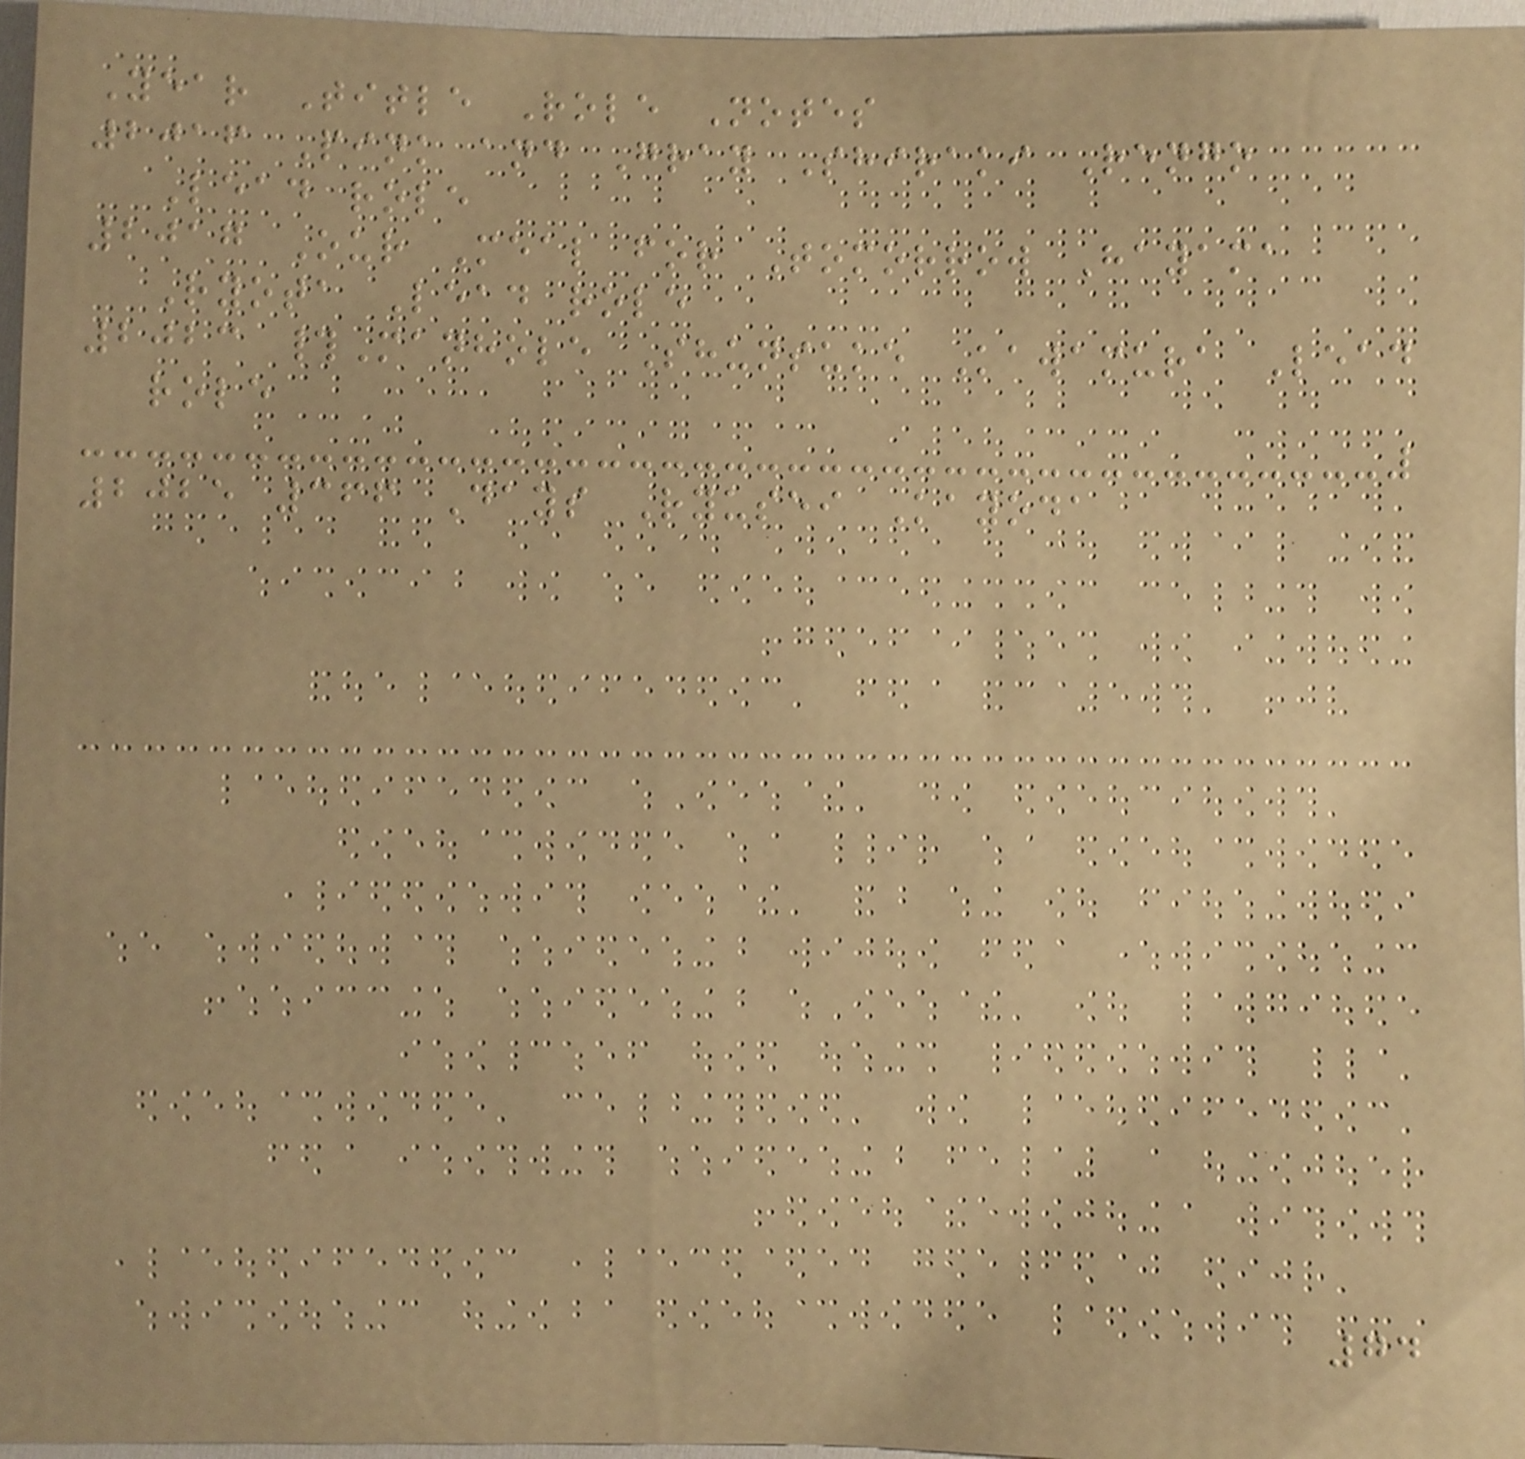Year Title Role Notes
2016 Pink and Gray Shiraki Rengo
Lead role
2017 Our Meal for Tomorrow Hayama
Ryota Lead role
2023 #Manhole Shunsuke Kawamura Lead
role
2025 366 Days Ryusei Kayoda
74
